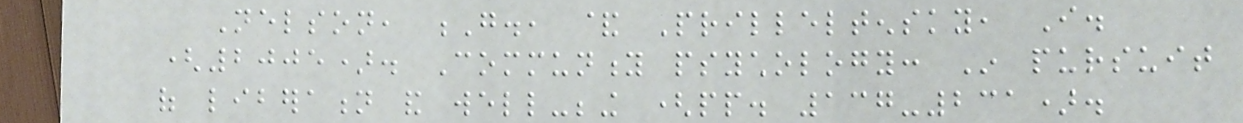Nelson, G., & Prilleltensky, I.
(2005). Community psychology: In pursuit
of liberation and well-being (pp. 137-231).
